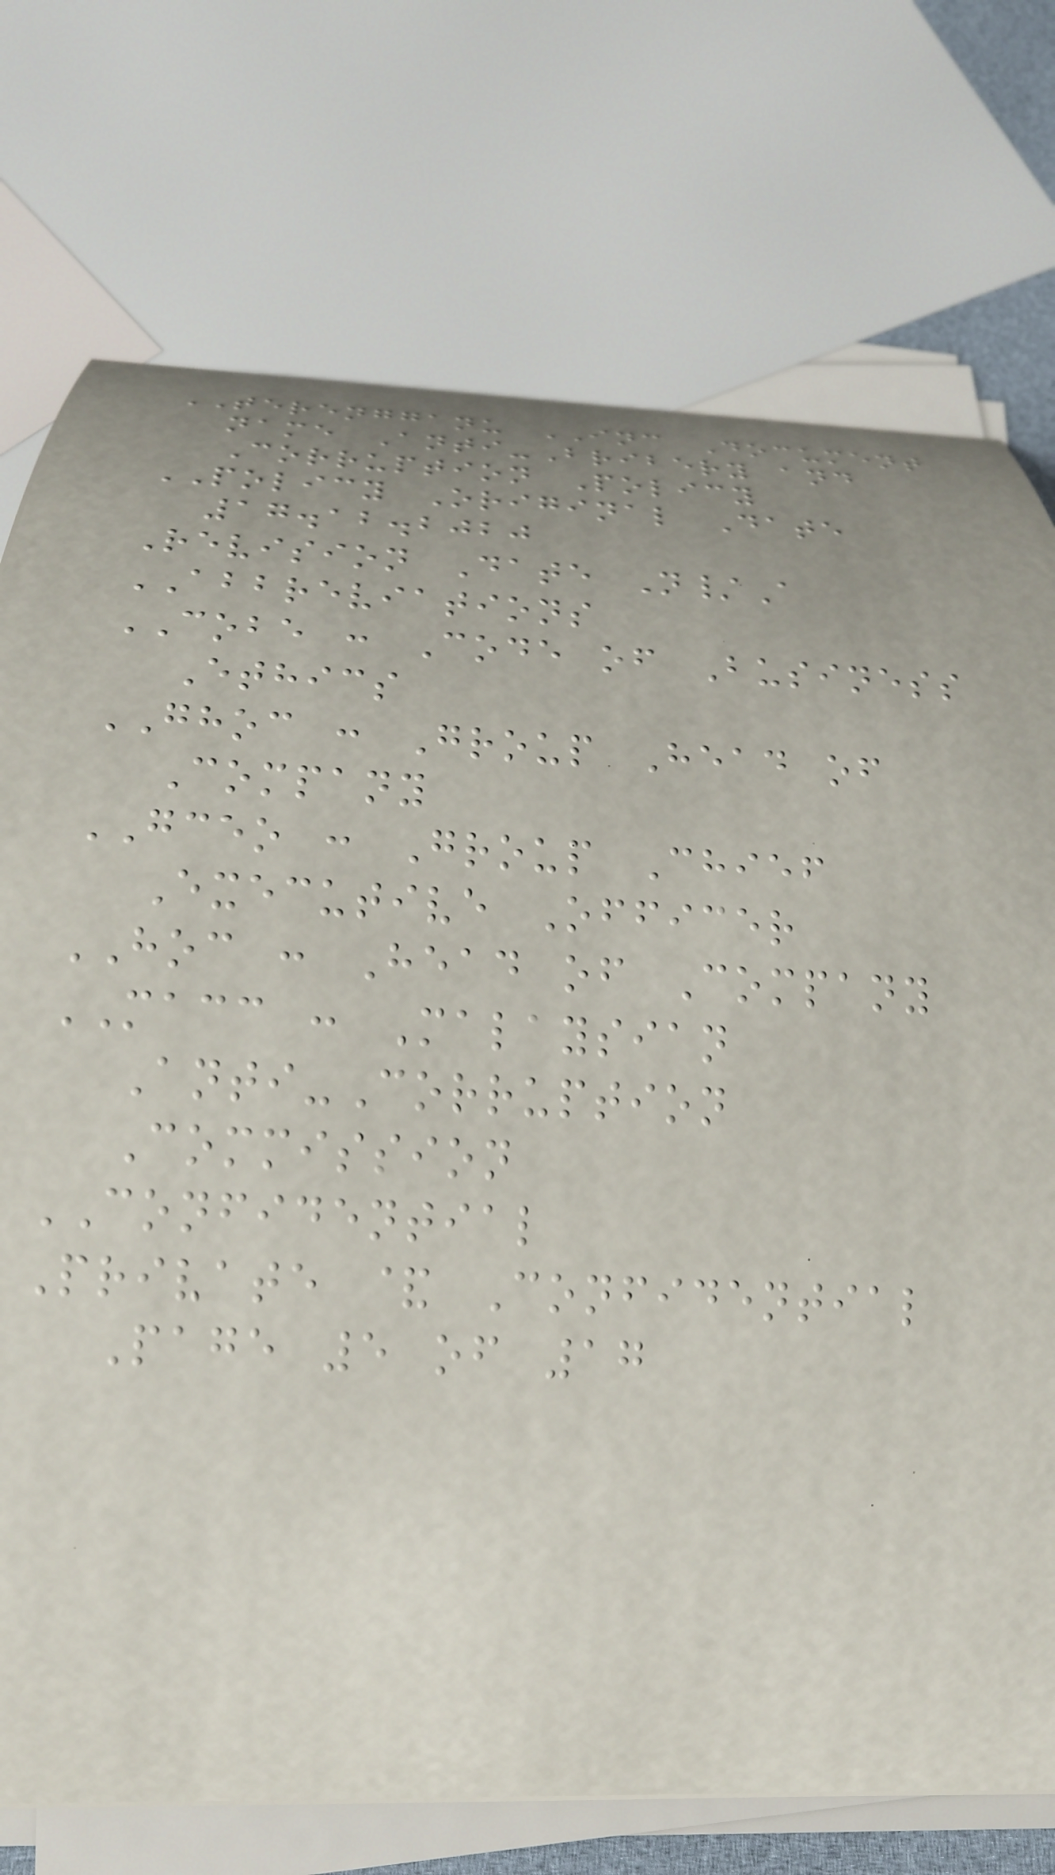TERENGGANU INC Document
name Anti-Bribery and
Corruption Policy
POLICY Original Date
17.12.2020
Revision Date N/A
ABBREVIATIONS
COBE : Code of Business
Ethics
GHOC : Group Head of
Company
GCEO : Group Chief
Executive Officer
HOC : Head of Company
MACC : Malaysian
Anti-Corruption
Commission
CONFIDENTIAL
Private & Confidential
Page 5 of 17
